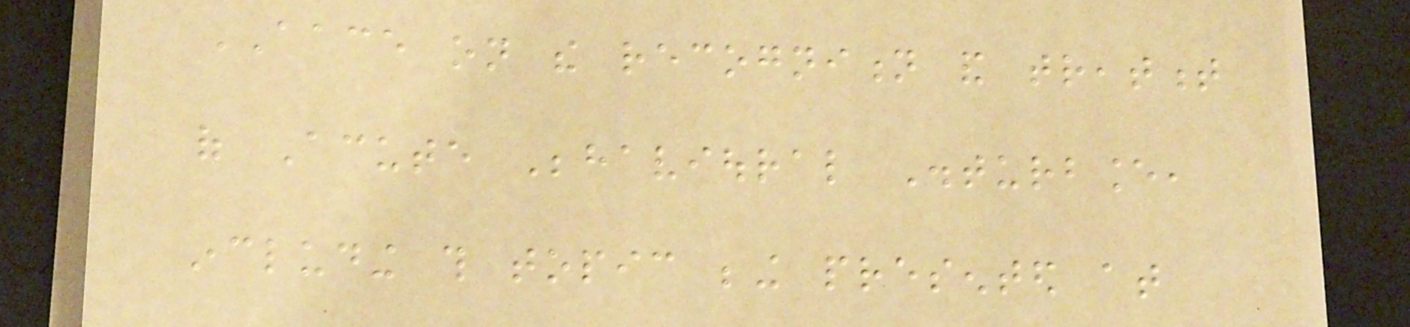AACE on the recognition and treatment
of Acute Behavioural Disturbance,
including this topic being presented at
